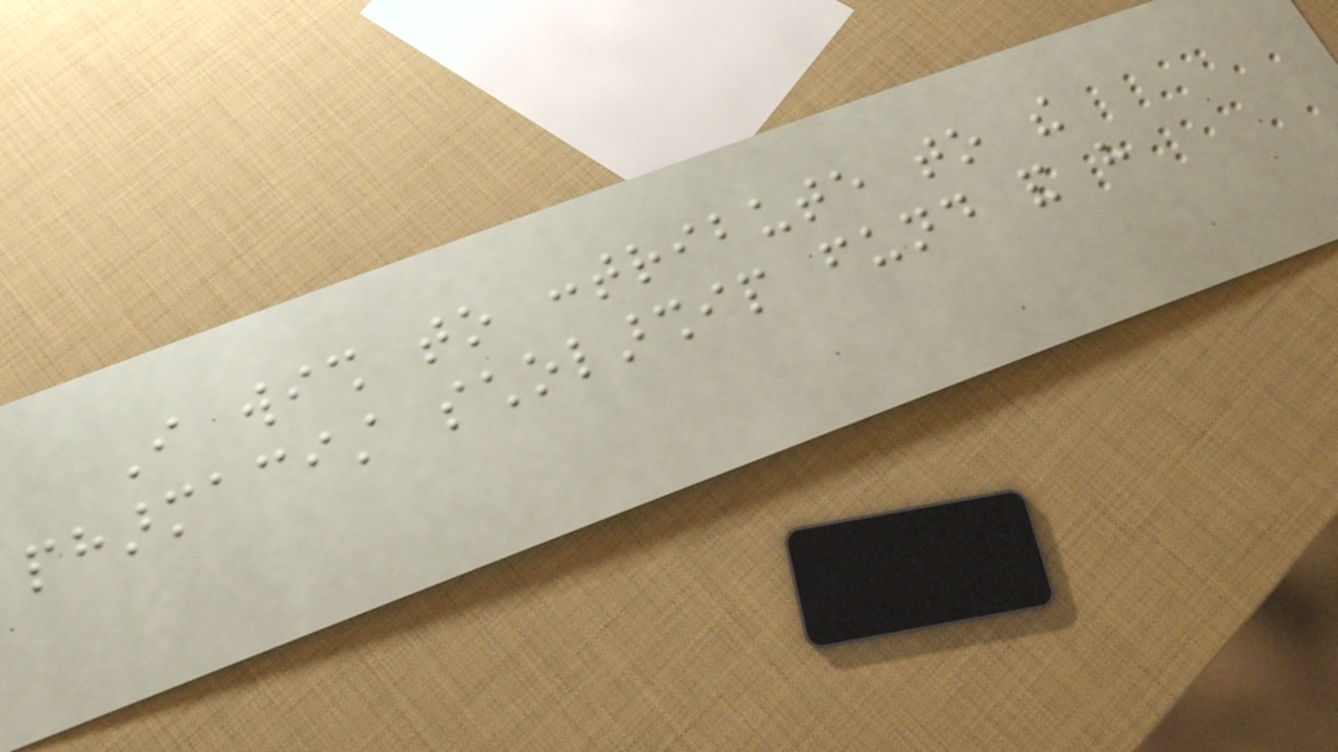I wish to contribute to the
pharmacist scholarship fund and have
